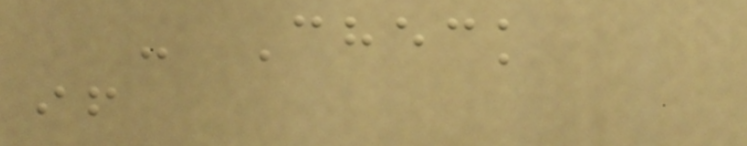- Check
if
